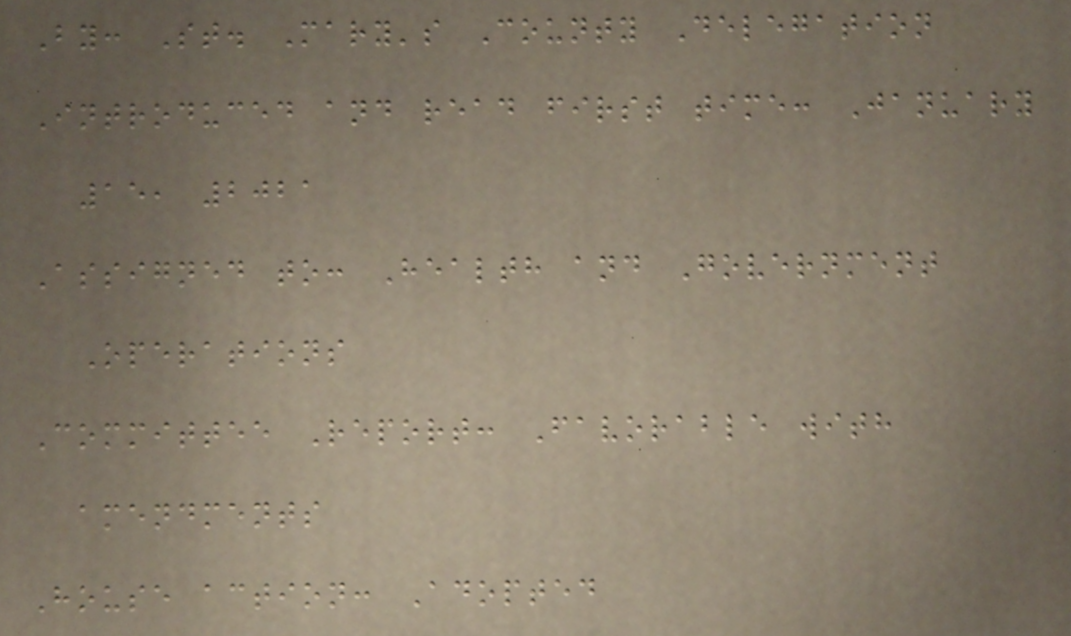By: St. Mary's County Delegation
Introduced and read first time: January
15, 2021
Assigned to: Health and Government
Operations
Committee Report: Favorable with
amendments
House action: Adopted
